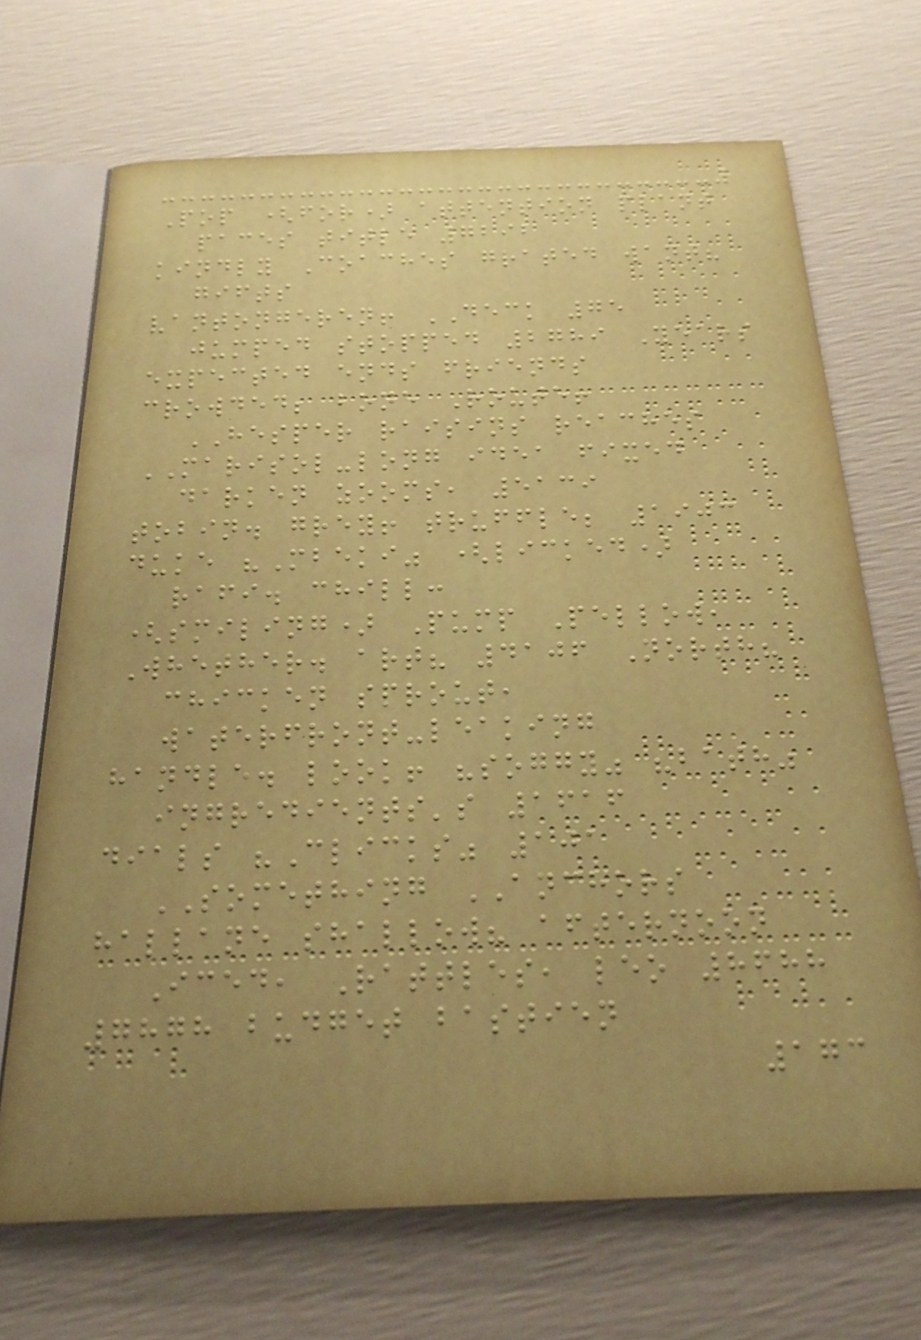Pop (for) attention plant
paces title 7292
kindly Coaches grated want?
gifts
vantongeren! DECK 75
jumped stopped 2789 Years
expected ends friends
crowded; bone Route!
HESPER raisins reaches
MARISOL-long idea fixed
darken zooms, 5139
tobin. grey! truffle; 1903
duke "Mbeki" (licked)
rafi. chill:
(smiling) Pump Pellow,
Whether. art? 4106 North?
chicken sprout,
waterfront-leaking
handle. look! "soggy" "bath"
ingredients's 1616
dials "Clicks" 101
SOMETHING ANCHORS
hallane shallow? afternoon
Iced, Rattles, leo 8688
7878 budget bastien
173
